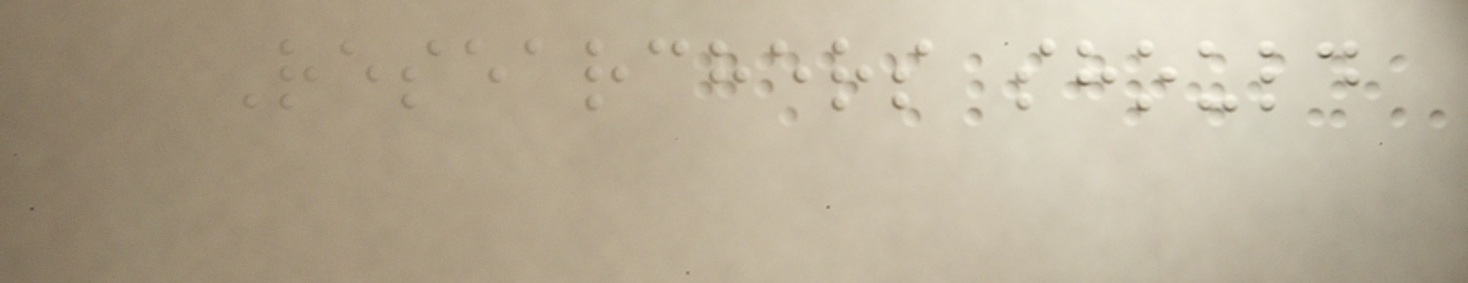Researchers should
